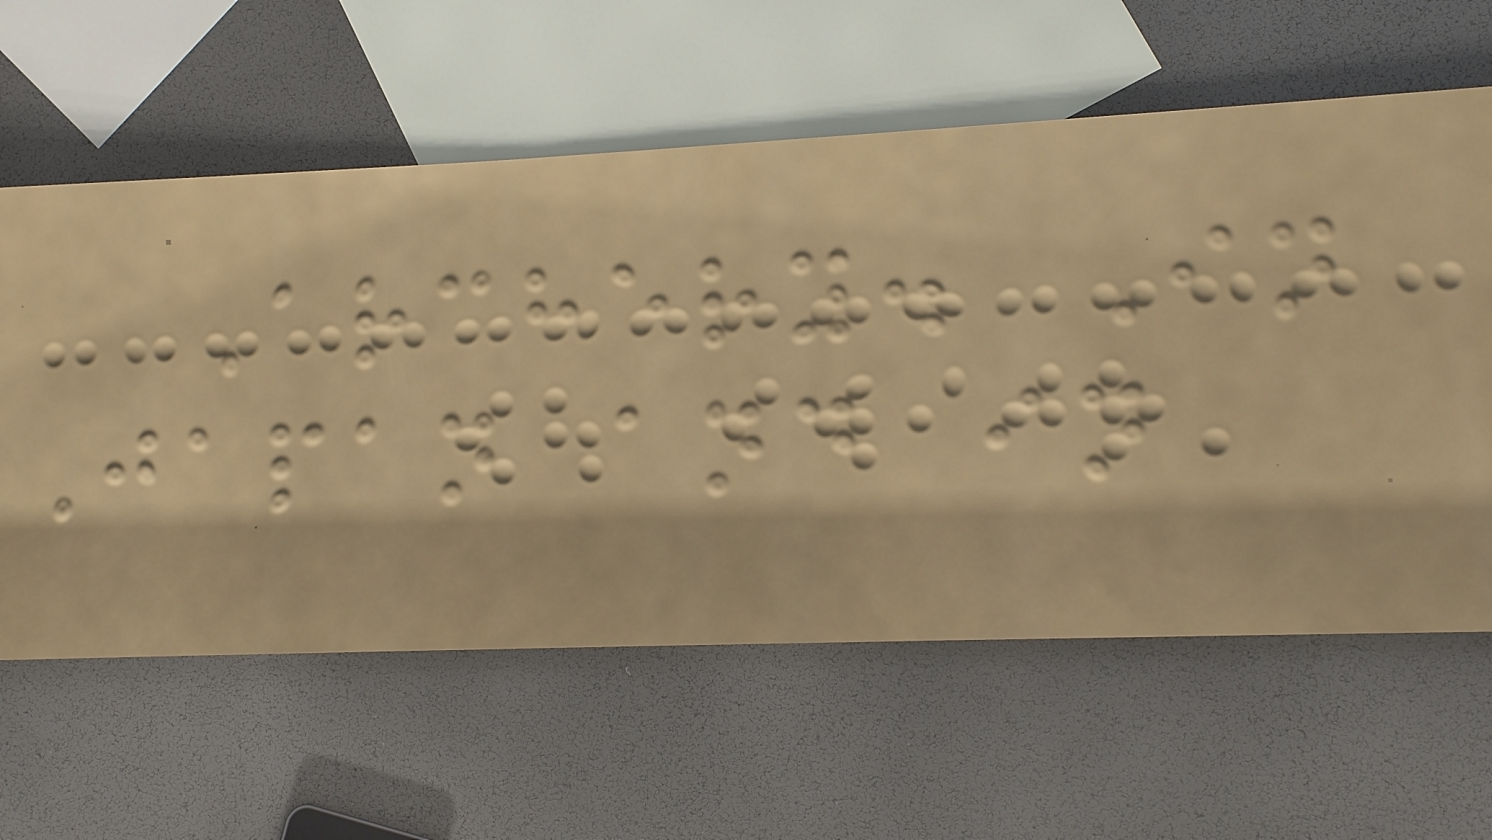Archery. In
Japan and in
